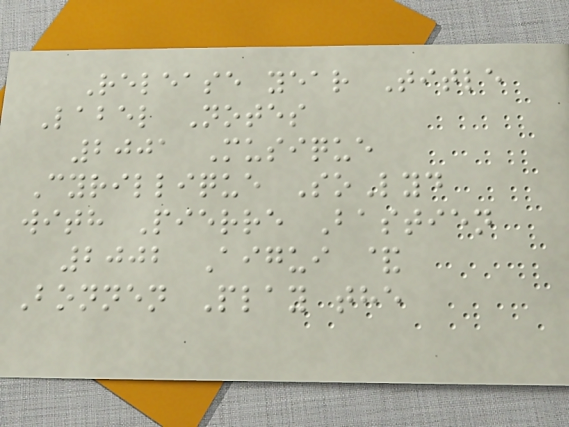Release year Title
Label Notes
2001 Musique
Cyrillique SoLyd
with Pierre Bastien
2002 Aigui &
Bonnen Play the
